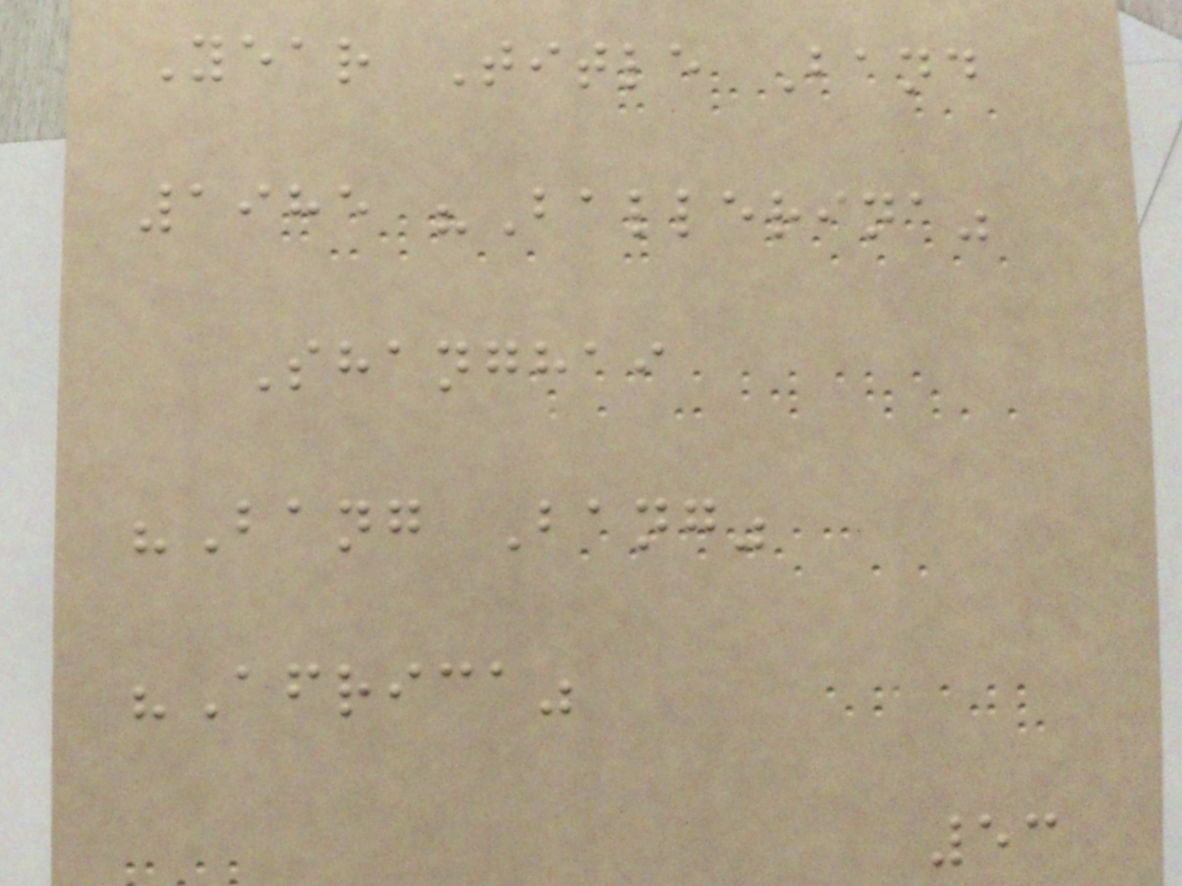Year Title Band
1985 "Ballerina"
Shanghai
"Bang Bang"
"Africa"
53
